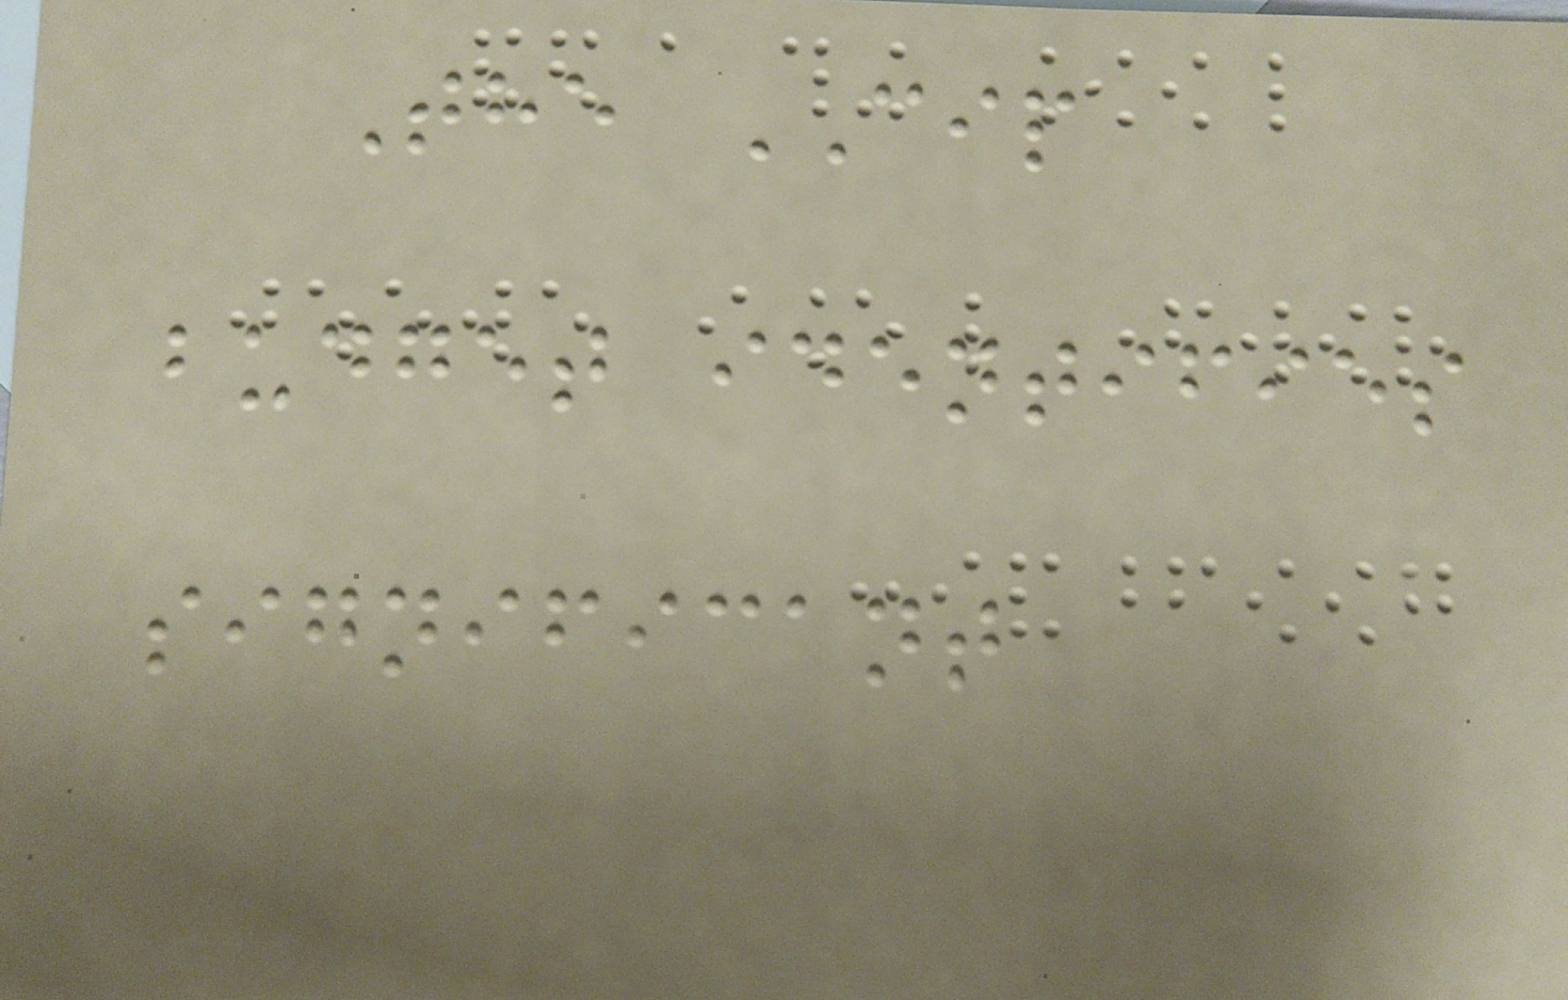The CIP
budget identifies
significant
